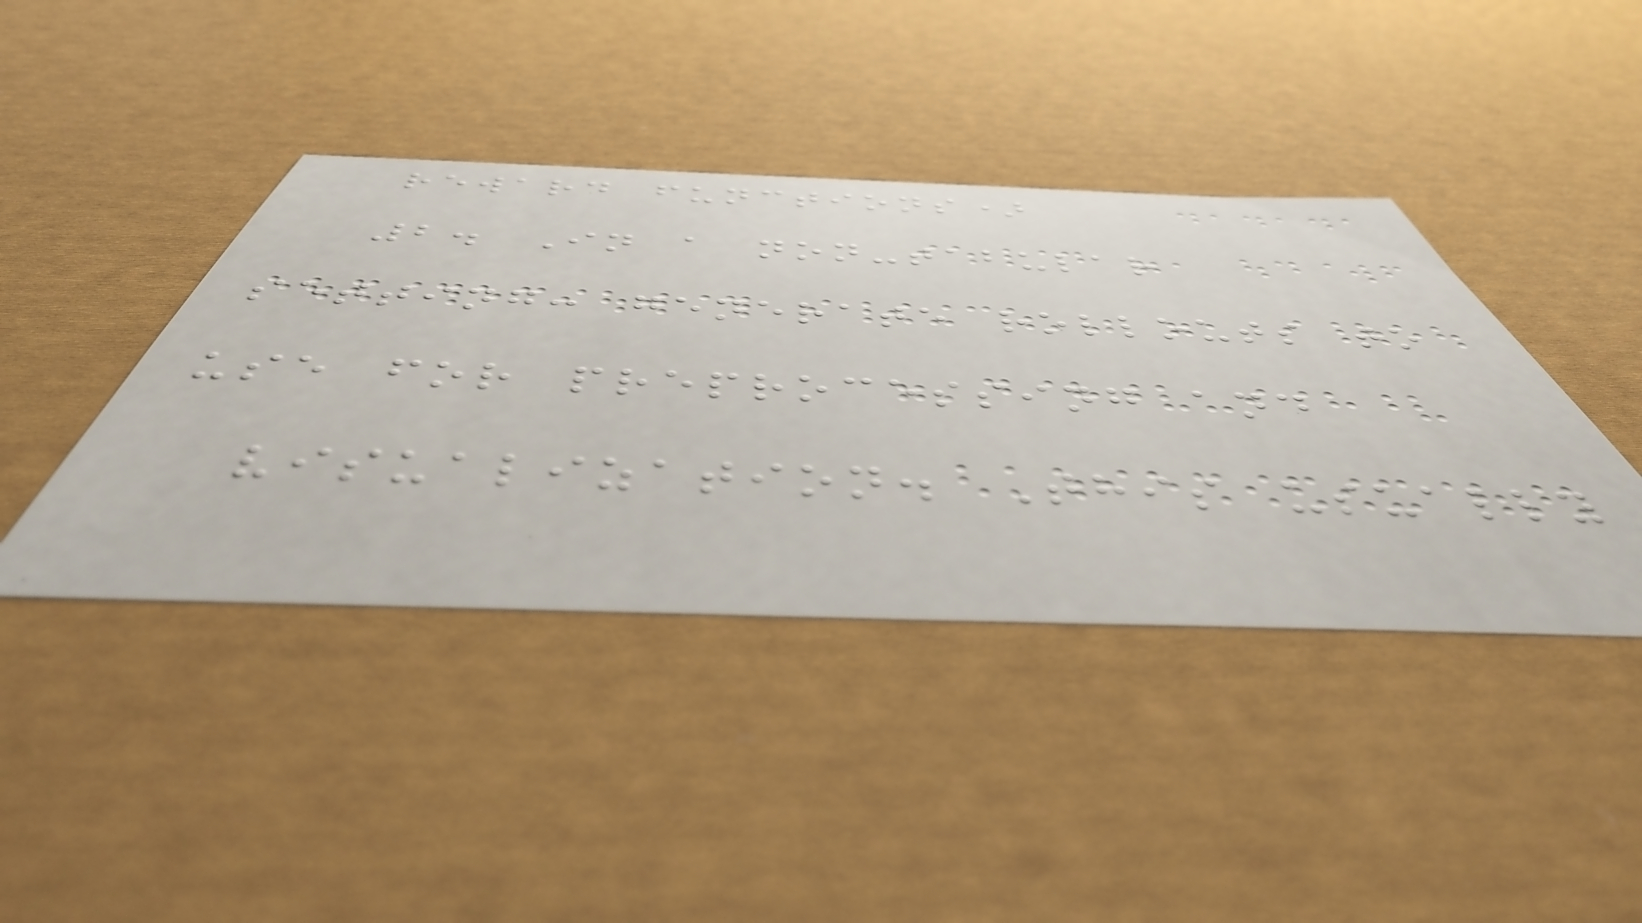reward functions)
2. In a non-tabular
setting: generate rollouts to
use for preprocessing and
visualization. This usually
